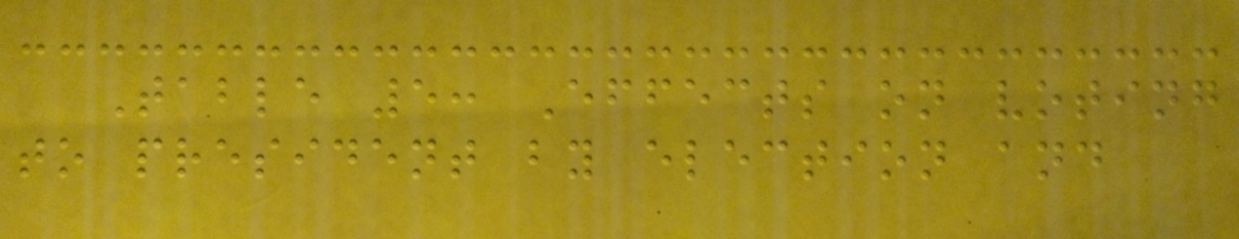Table 5: Effects on voting
to president by election and
